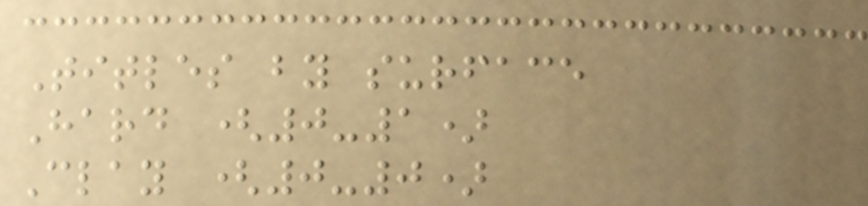Titles by surface
Hard (0-1)
Clay (0-0)
